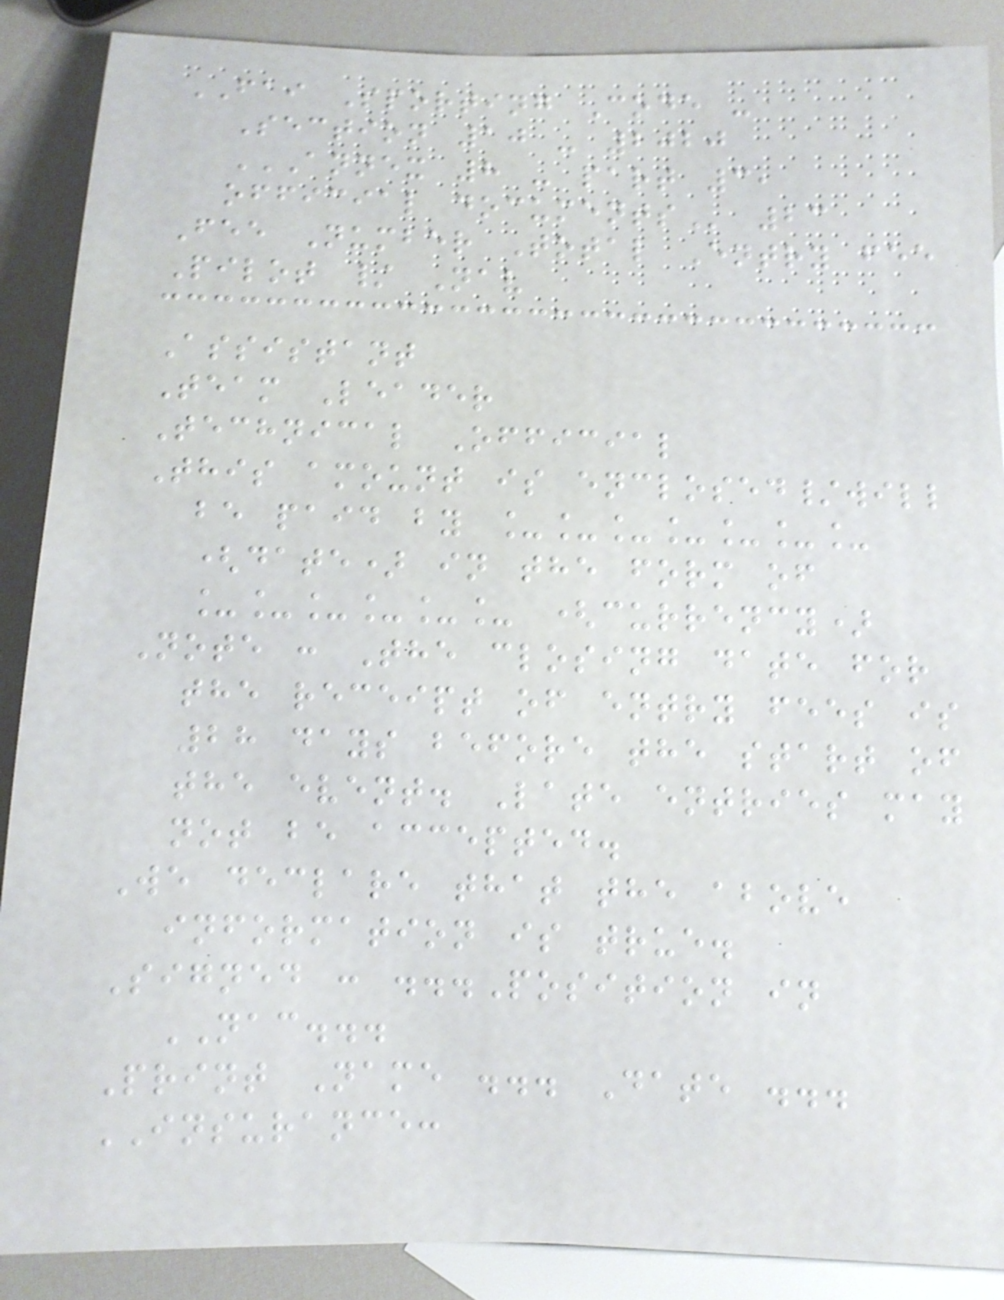FAI Sporting Code -
Section 10 - 2020
ANNEX 8 - PART 3,
OFFICIAL DOCUMENTS 23
Fee Number Total Entry fee
Pilot / Nav
Assistant
Team Leader
Technical Official
This amount is enclosed/will
be paid by _______
(date) in the form of
______ (currency)
Note : The closing date for
the receipt of entry fees is
28 days before the start of
the event. Late entries may
not be accepted.
We declare that the above
information is true.
Signed : ...Position in
NAC...
Print Name ... Date ...
INSURANCE:
